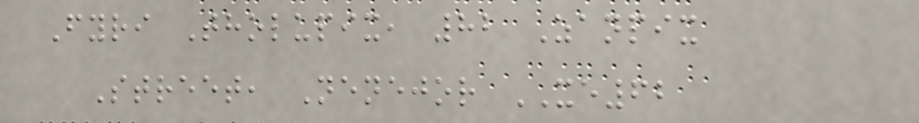Fyri Tholupix, 82 Zanpix
Street, Nenejor XE62
